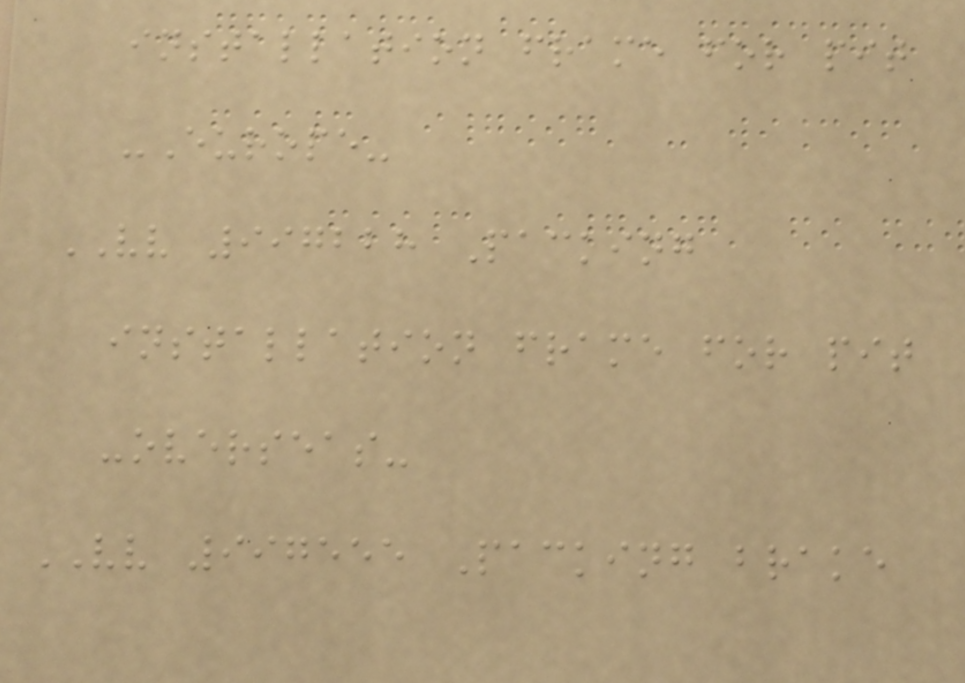installation frame for pit
-Europe-
VV 997228 Packing
installation frame for pit
-overseas-
VV 997555 Packing brake
